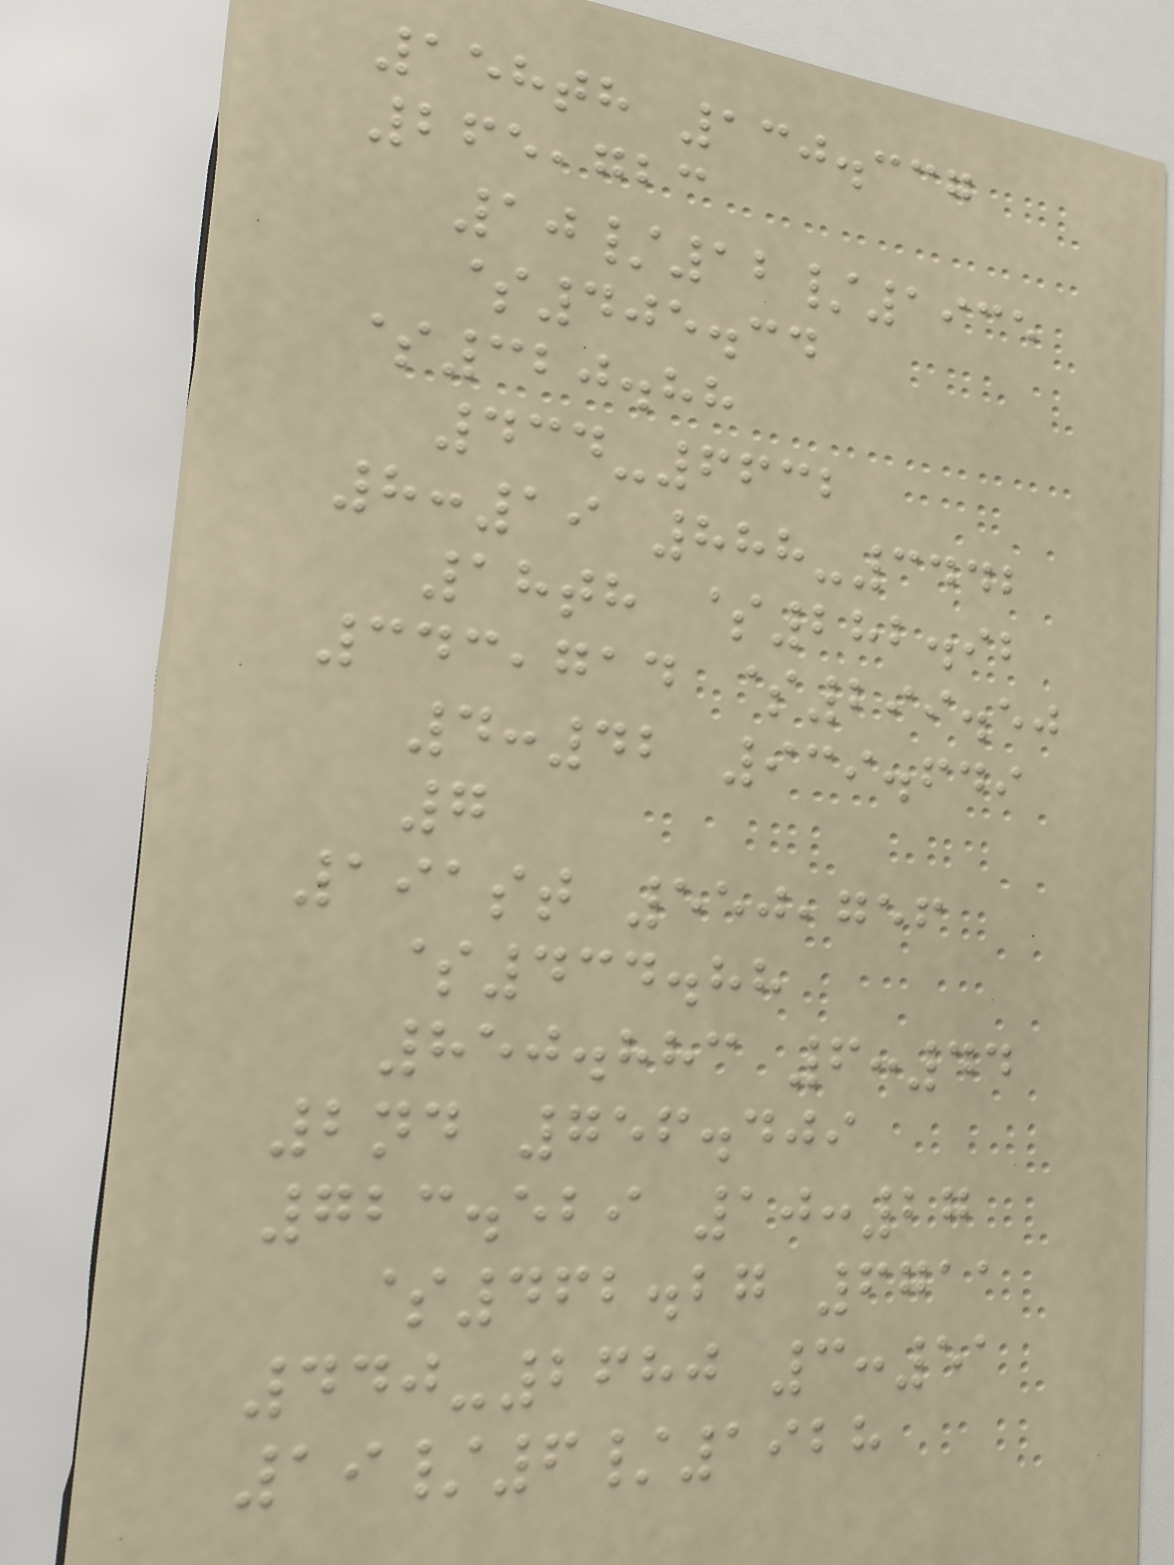158th 130.337
265,723
10/12/1935
$405.34
$320.88
434-6632
8:19 888-3442
18th $282.92
343,714 $299.50
4:42 939.649
7
191st 550,756
$434.88
850.883 6:44
2nd 756.409
723.529 10:27
$462.27 6711
440-2680 3:51
19/6/1928
